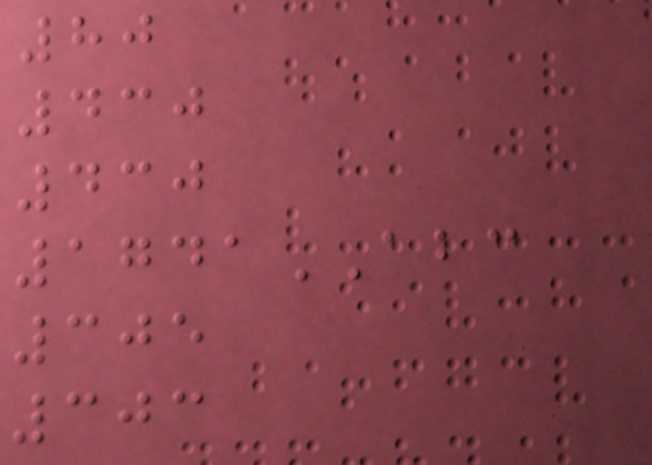80
430
430
1741ABC
305
303
